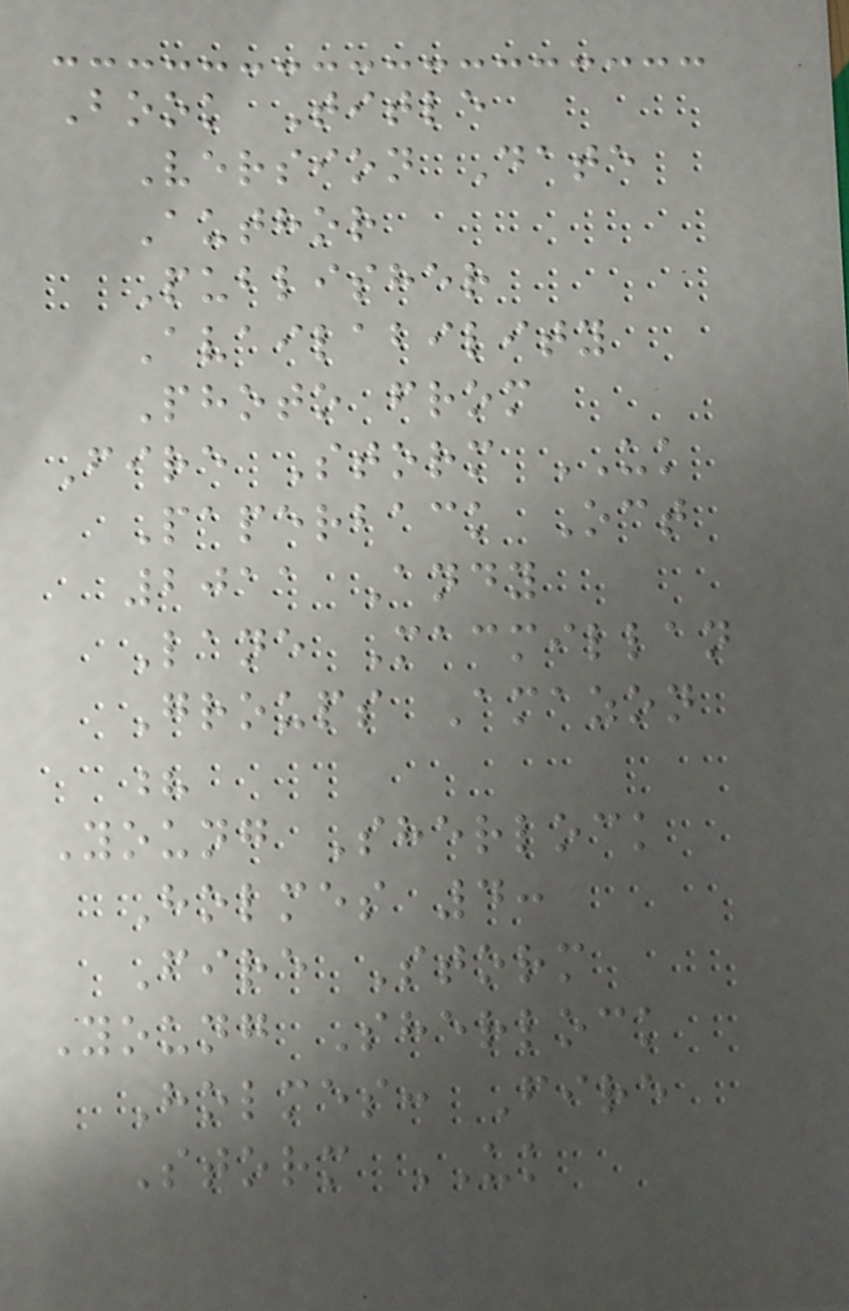Book Title
Version Date
Author
Publisher
Availability
Photo from
Fire Storm UK
Paperback Oct
2011 Andy
Lane Macmillan
Groups Amazon
?
Young Sherlock
Holmes 4:
Fire Storm
Young Sherlock
Holmes: Fire
Storm UK
